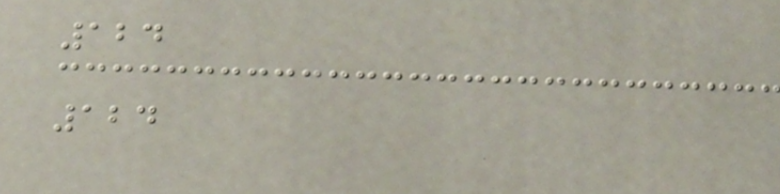124
124
